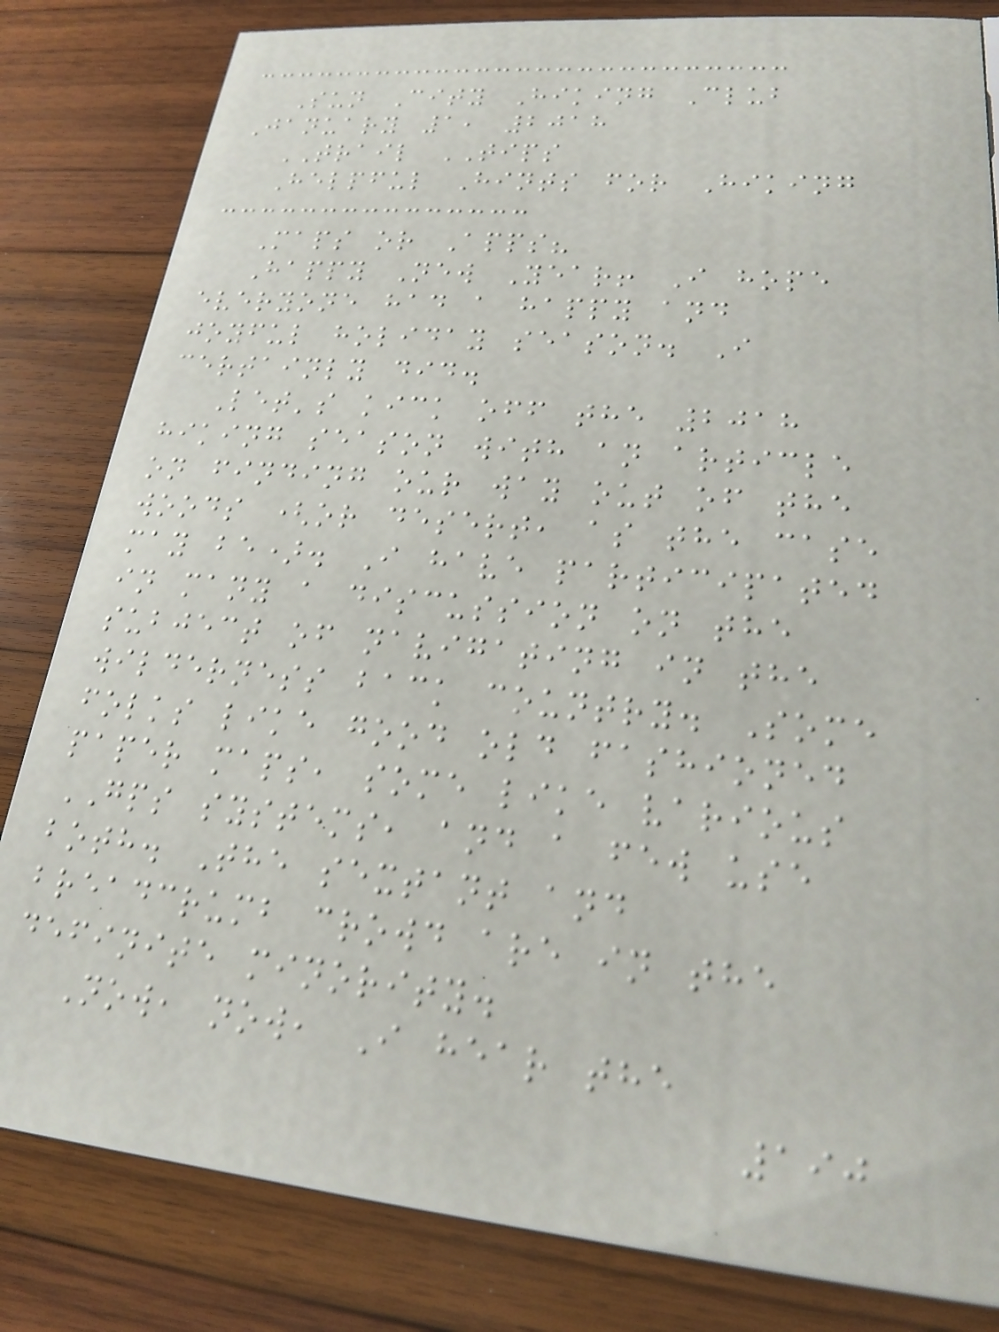Sun City Hiking Club
January 1, 2018
TRAIL TIPS
Helpful Hints for Hiking
Maps or Apps?
Happy New Year! I hope
everyone had a happy and
joyful holiday season. I
certainly did.
Let's kick off the 2018
hiking season with an article
on finding our way out of the
woods (or desert, as the case
may be). I have participated
in many a discussion on the
subject of navigating in the
wilderness back country. Some
folks like good old fashioned
paper maps, some like various
GPS systems, and a few use
both. The sextant and
breadcrumb crowd are in the
definite minority.
Now, now, I hear the
190
